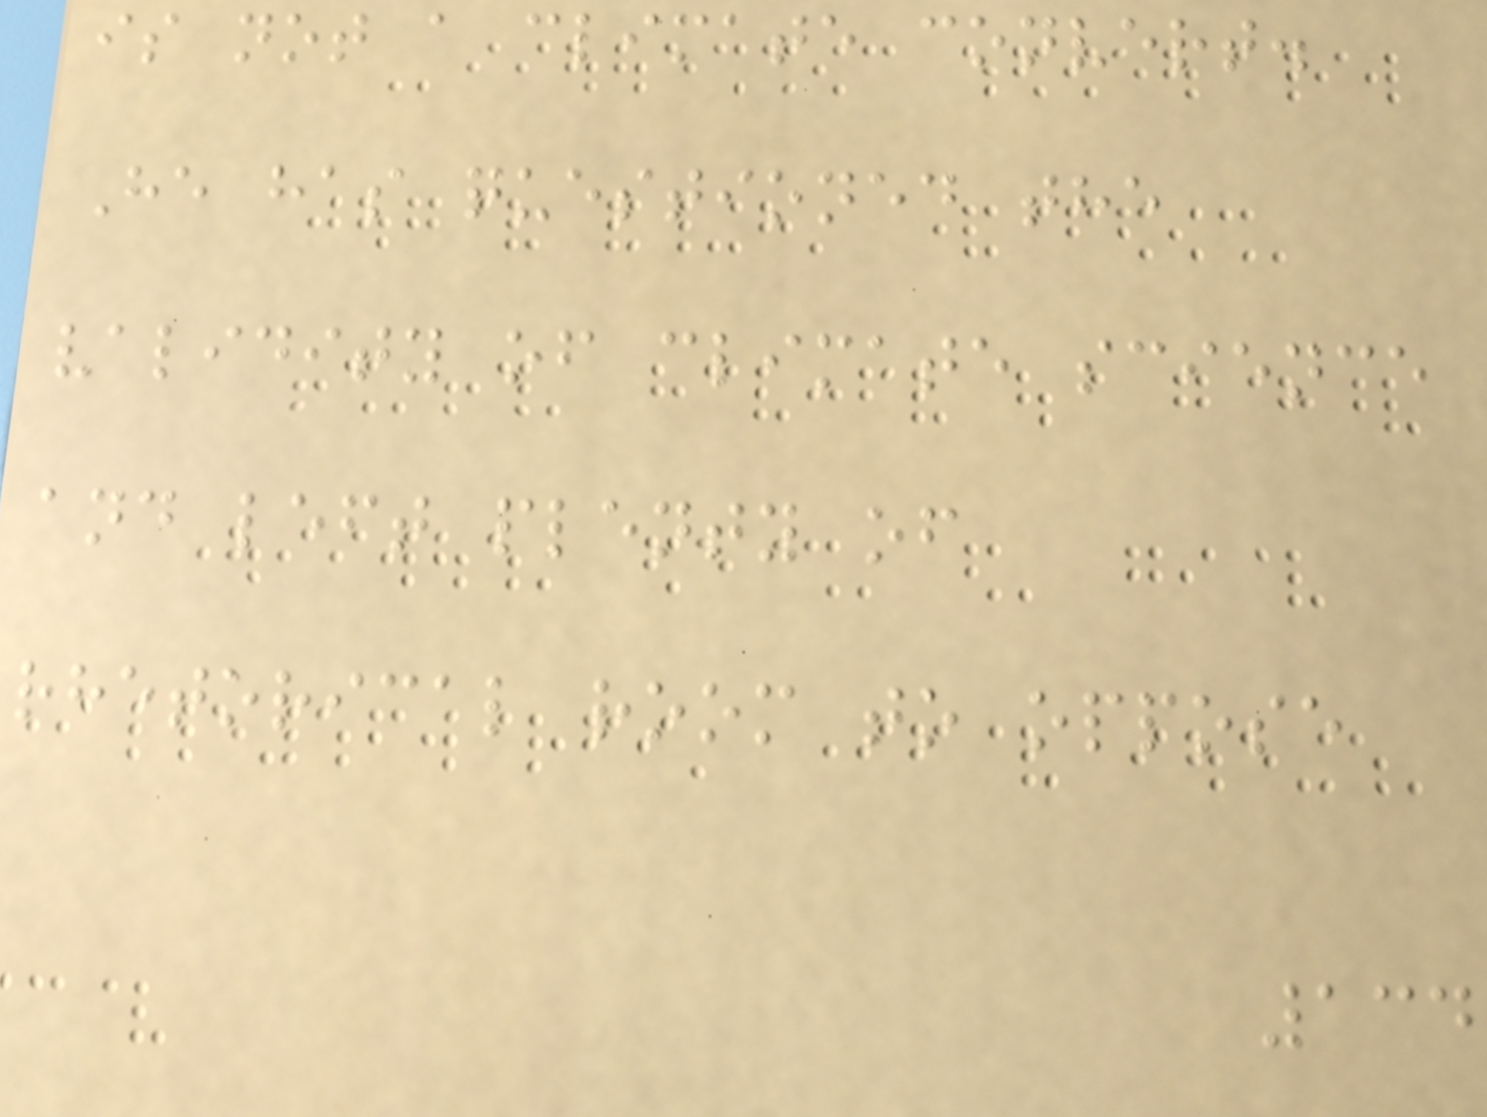is not a climate convert.
He has questioned the
validity of climate science
and left plenty of
rhetorical room to oppose
134
